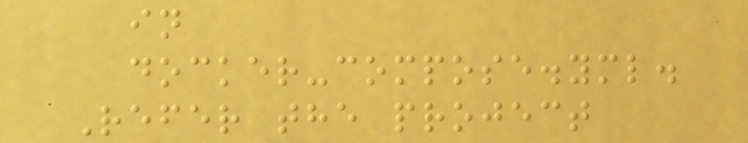in
docker-compose.yml.
Refer the project
